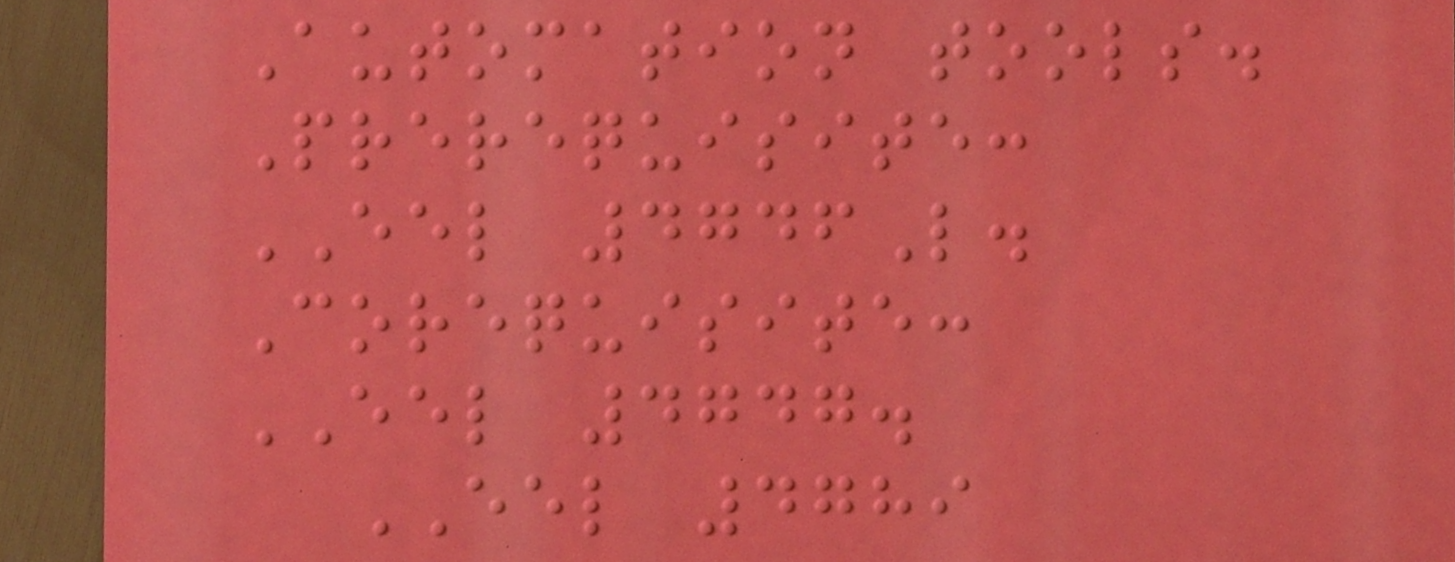Automation tools.
Prerequisite:
EEL 4746L.
Corequisite:
EEL 4747.
EEL 4789
